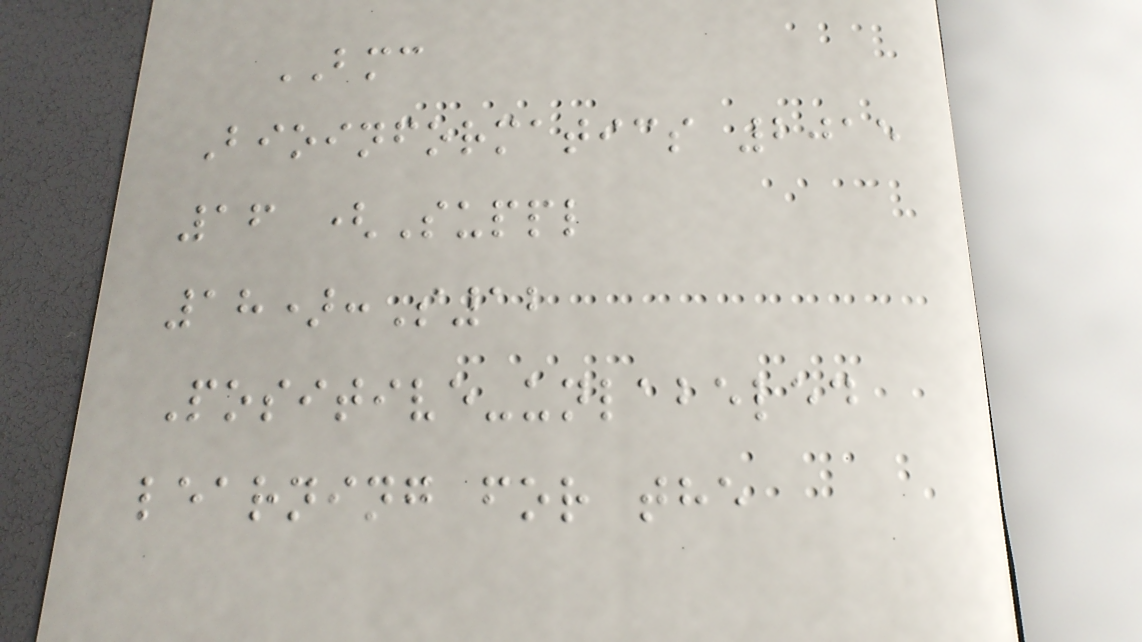BMC
Bioinformatics 2015
16 (Suppl
18):S12
Positive-unlabeled
learning for the
